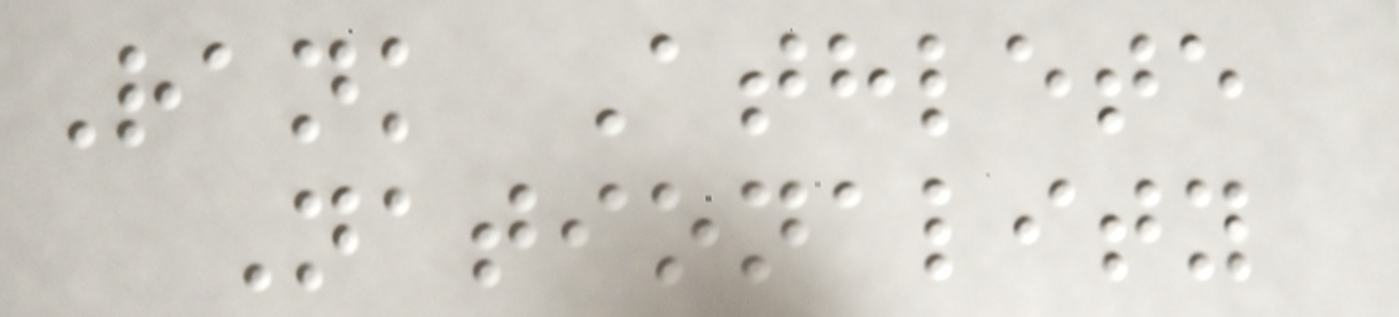Rank Athlete
Nationality
